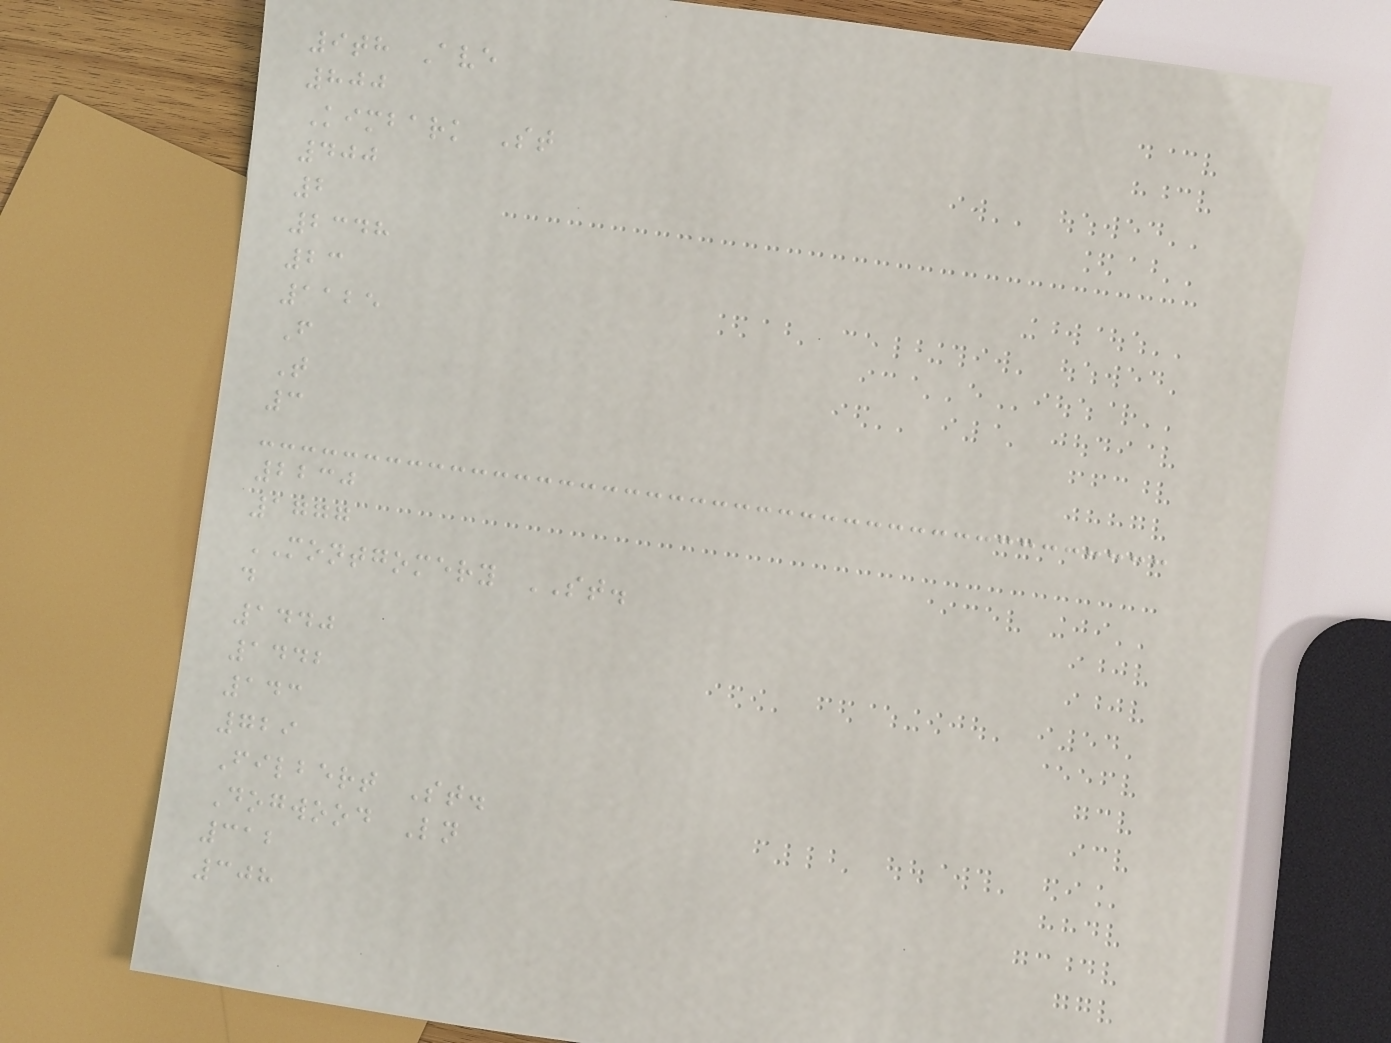9th Ave
800
Kimbark St
400
2
2348
23
1125
F
T
3
2230
1777
MONTGOMERY ST.
d
1440
1442
143
729
Filbert St.
Dogwood Ln
312
308
